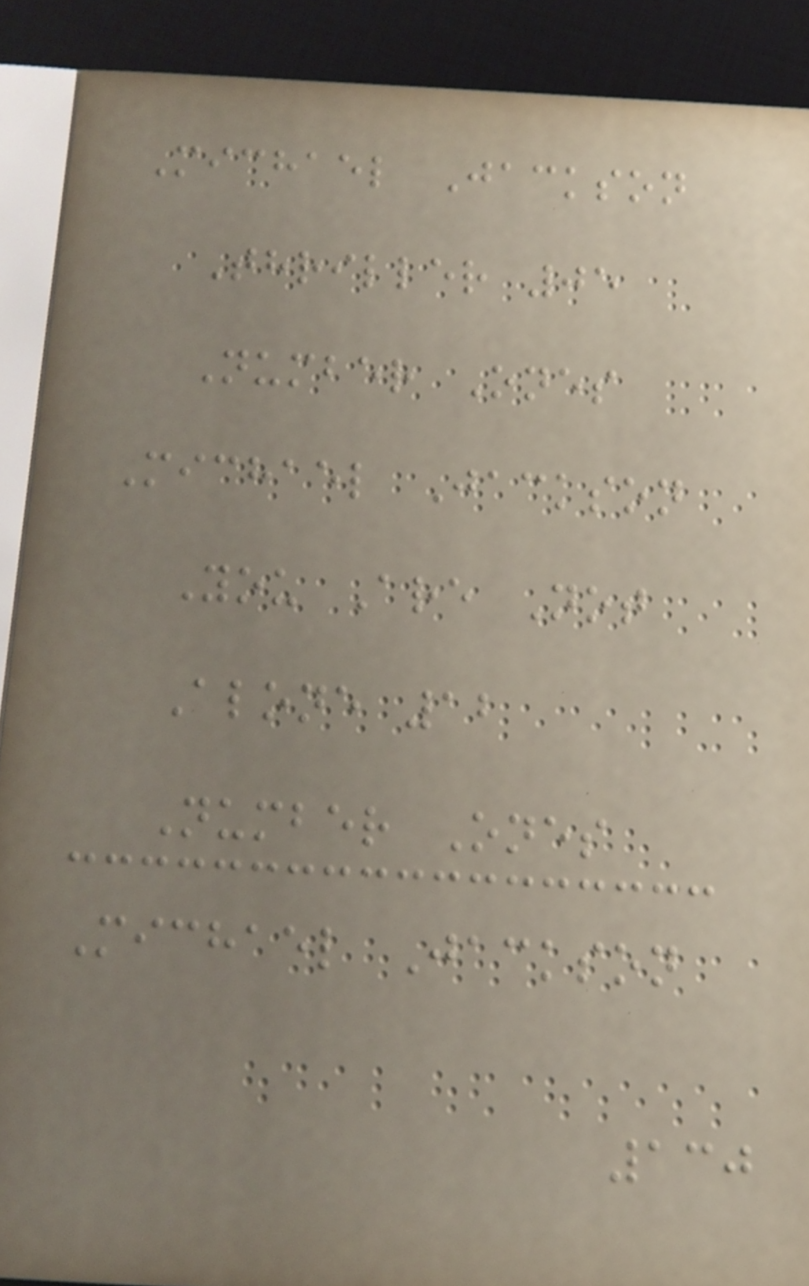Michael Jackson
Thriller 05
Number Ones
Michael Jackson
You Are Not
Alone 12
Number Ones
Michael Jackson
130
